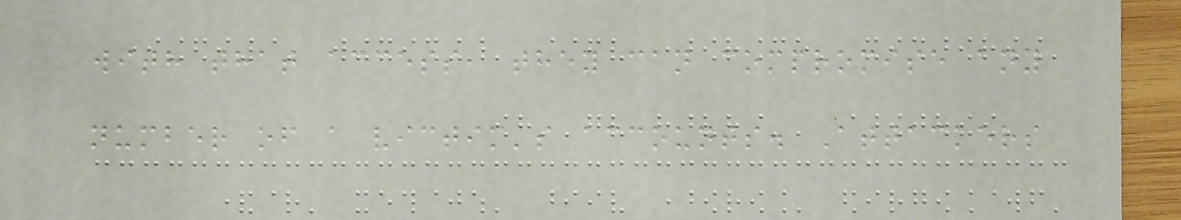with that access, they can compromise any
number of a victim's accounts. Attackers
